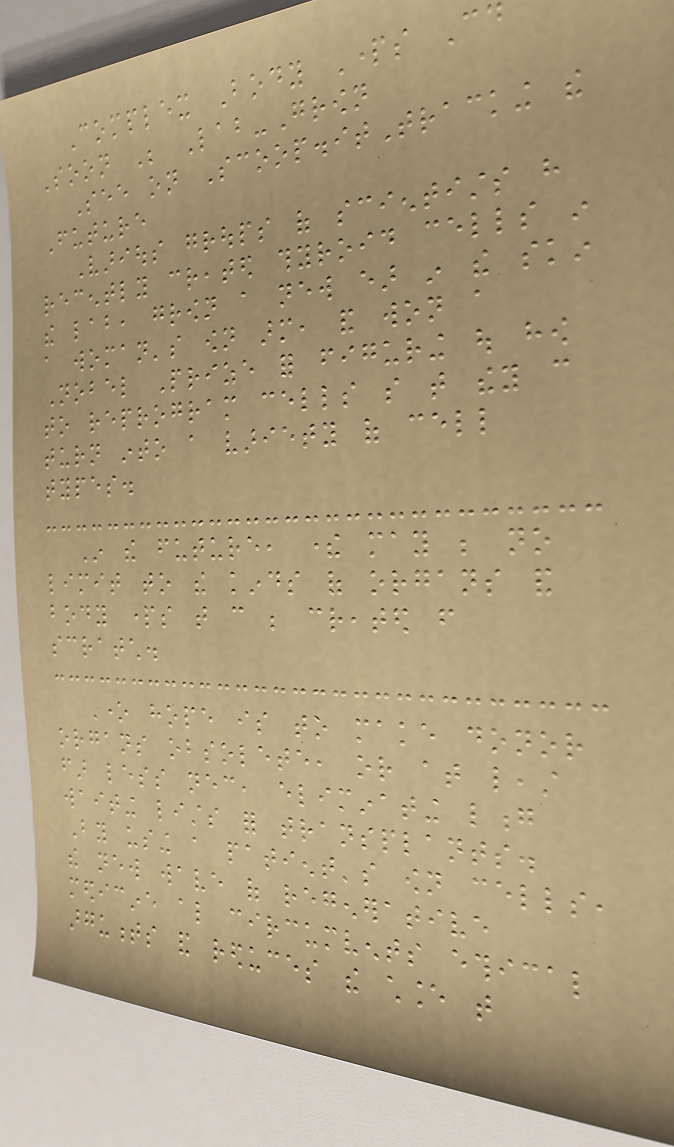Complex Body Parts Could
Soon Be Lab-Grown
See on Scoop.itTracking the
Future
Various groups of scientists have
recently created thyroid cells in
the lab, grown a new ear in the skin
a woman's own arm, and won a
Nobel Prize for figuring out how
to reprogram cells so that they can
turn into a variety of cell
types.
In the future, there may be no
limit to the kinds of organs and
body parts that can be created from
scratch.
One hope is to make donor
organs obsolete, or at least
far less necessary, eliminating long
waiting lists for transplants.
By using a patient's own cells,
the new wave of regenerative
medicine also circumvents ethical
arguments and reduces the chance that
